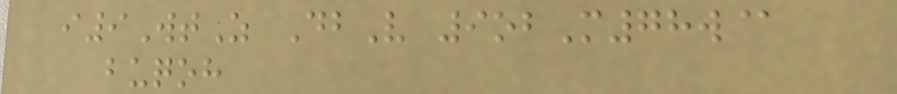i9WtZ DbV 9obM78w@
buqoh
